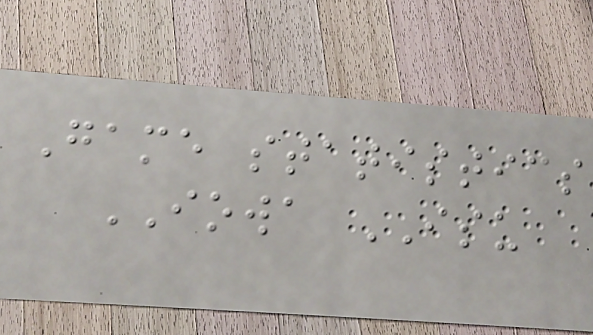Game statistics
IOWA ISU
